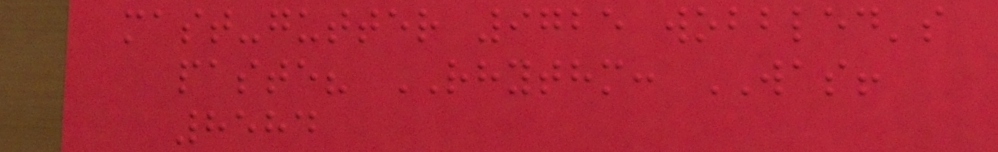mast-gutter 9725 wobbled's
paste? RHYTHM: WAS!
8584
